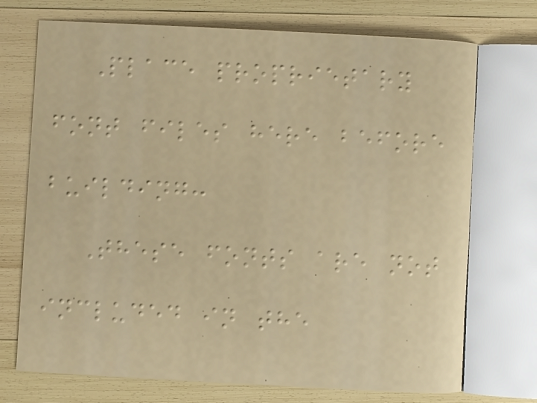Place proprietary
font files here before
building:
These fonts are not
included in the
